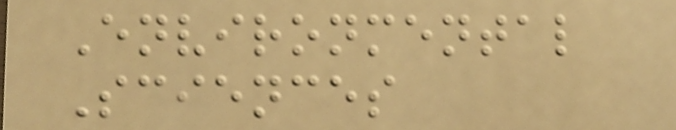Environmental
Sciences
